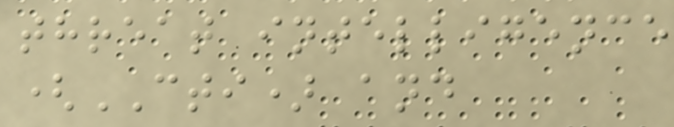threat intelligence
(CTI) and
